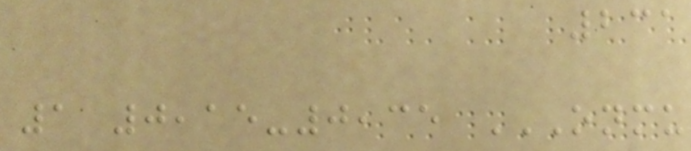231
1 0,15-0,35 ONMU
